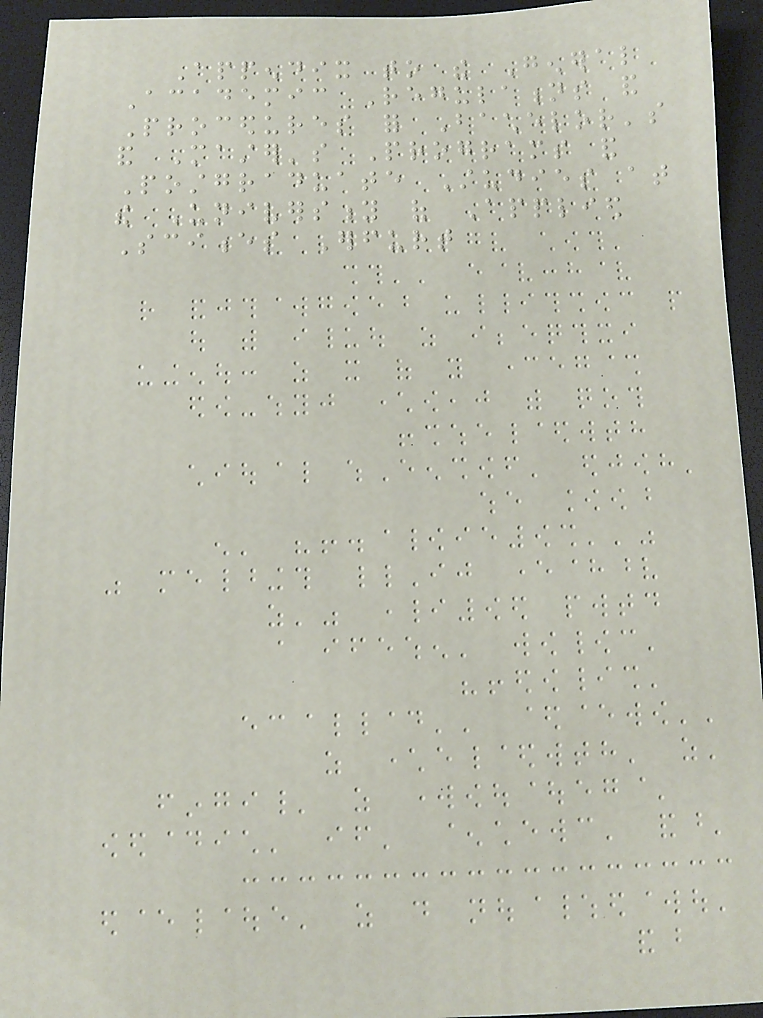Appendix to the General
Academic Regulations and
Procedures for Bachelor's
and Master's Programs and
Postgraduate Studies at
the University of Applied
Sciences Erfurt
